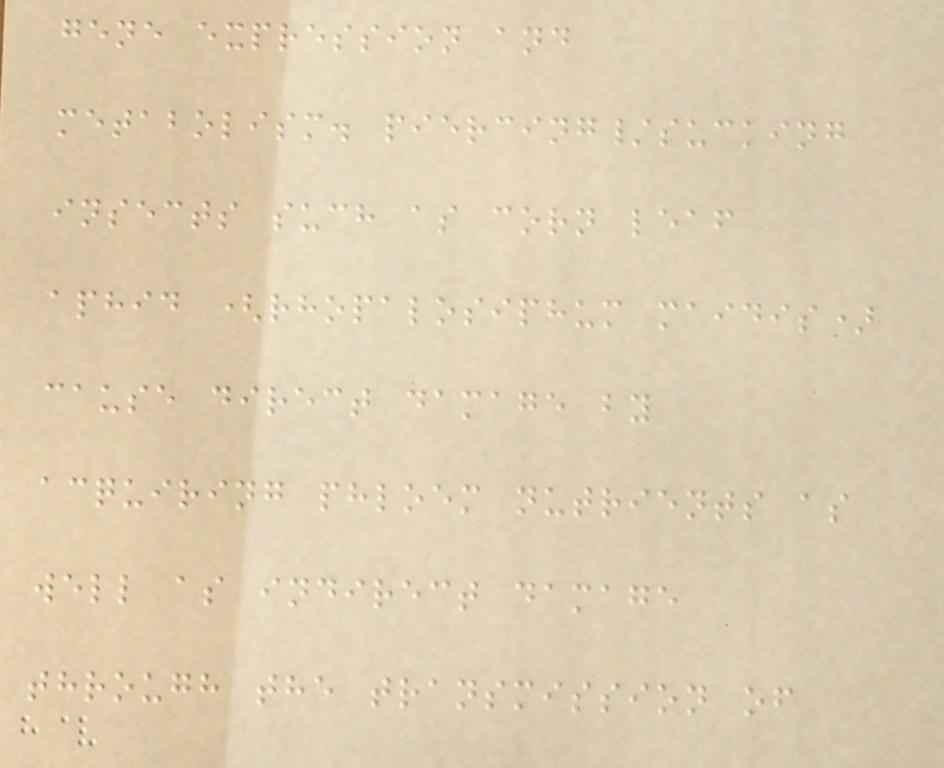gene expression and
metabolism. piercing/sucking
insects such as corn leaf
aphid (rhopalosiphum maidis)
cause direct damage by
acquiring phloem nutrients as
well as indirect damage
through the transmission of
